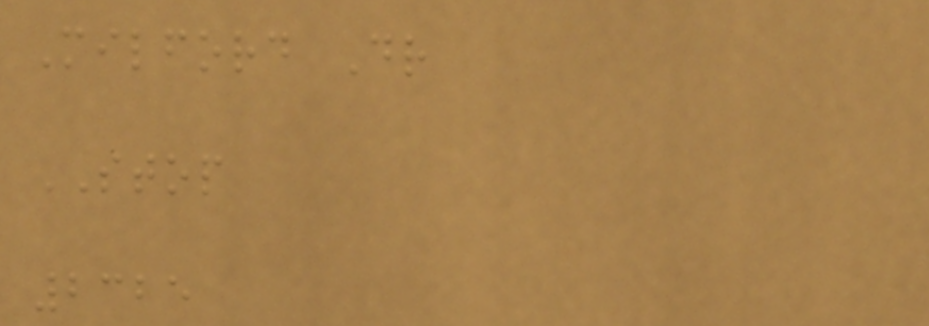Milford Dr
STOP
2325
